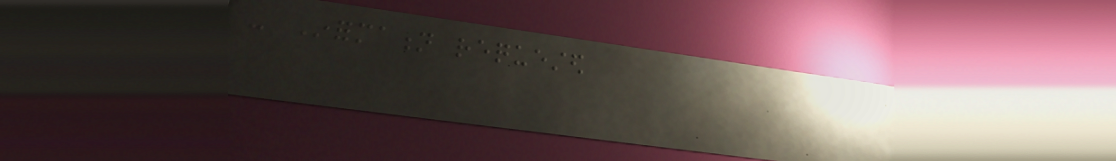- Information requested
